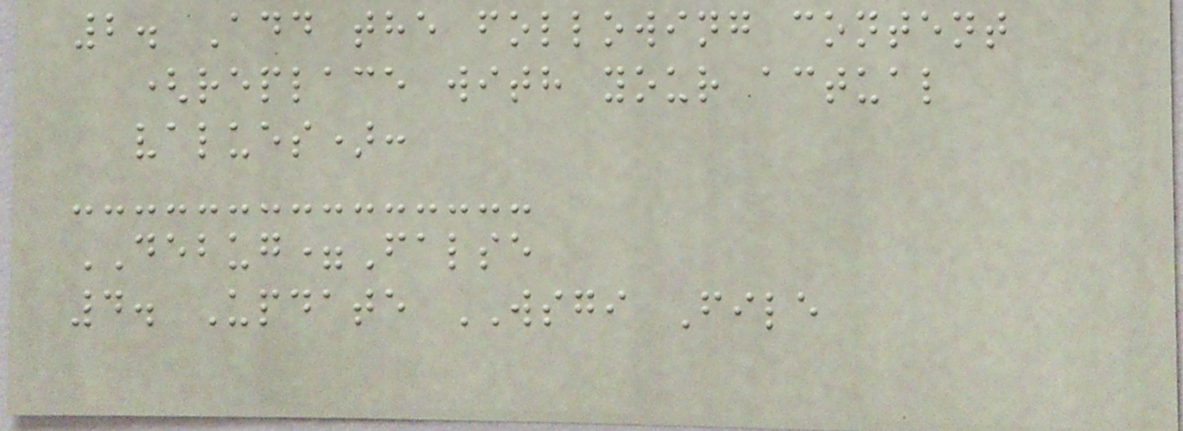2. Add the following content
(replace with your actual
values):
DEBUG=False
4. Update WSGI File
